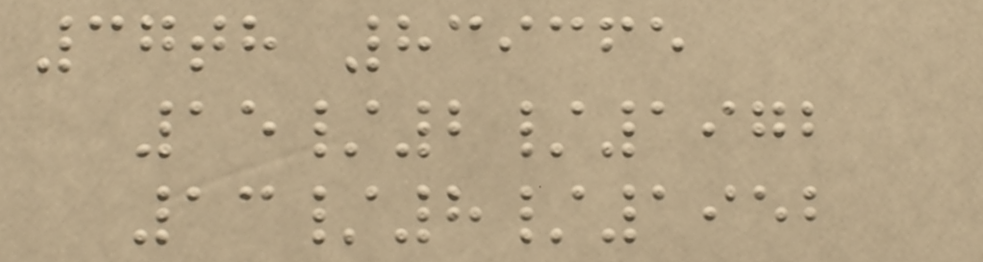37th 839365
15/2/1972
13/8/1952
